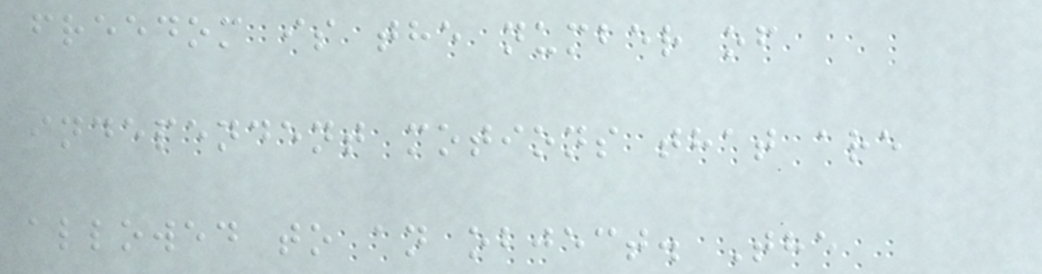freedom is the number of
independent motions that are
allowed to an object. The
